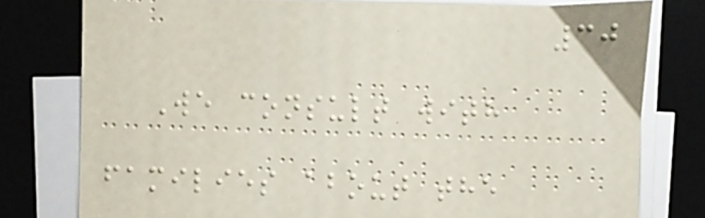30
We consult with
families about the
